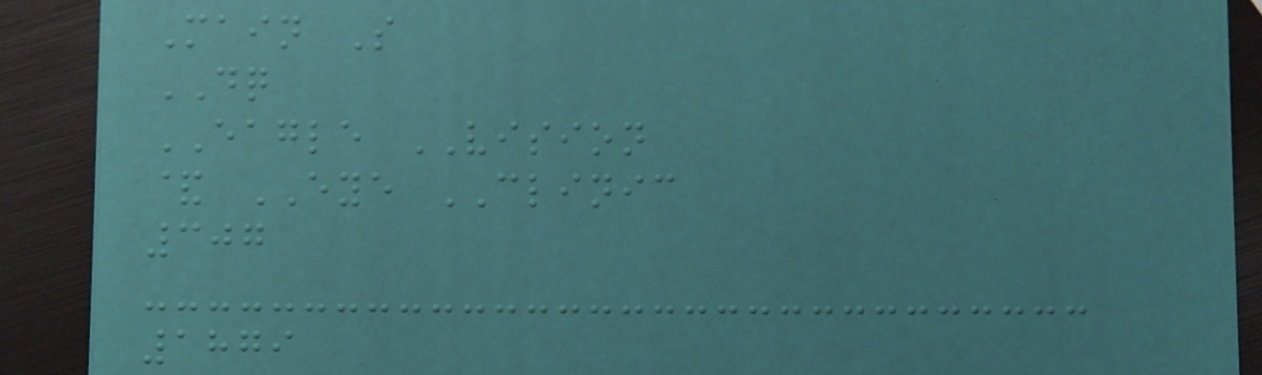Main S
DQ
EAGLE VISION
& EYE CLINIC
307
1879
